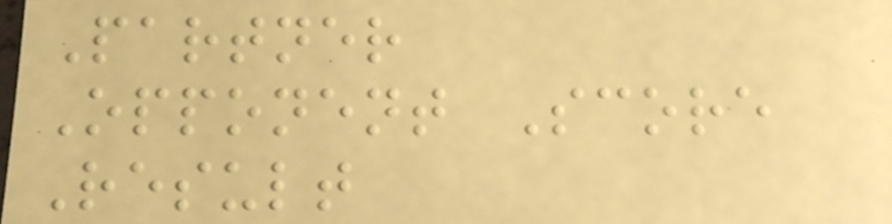Partner
Opponent Score
Result
